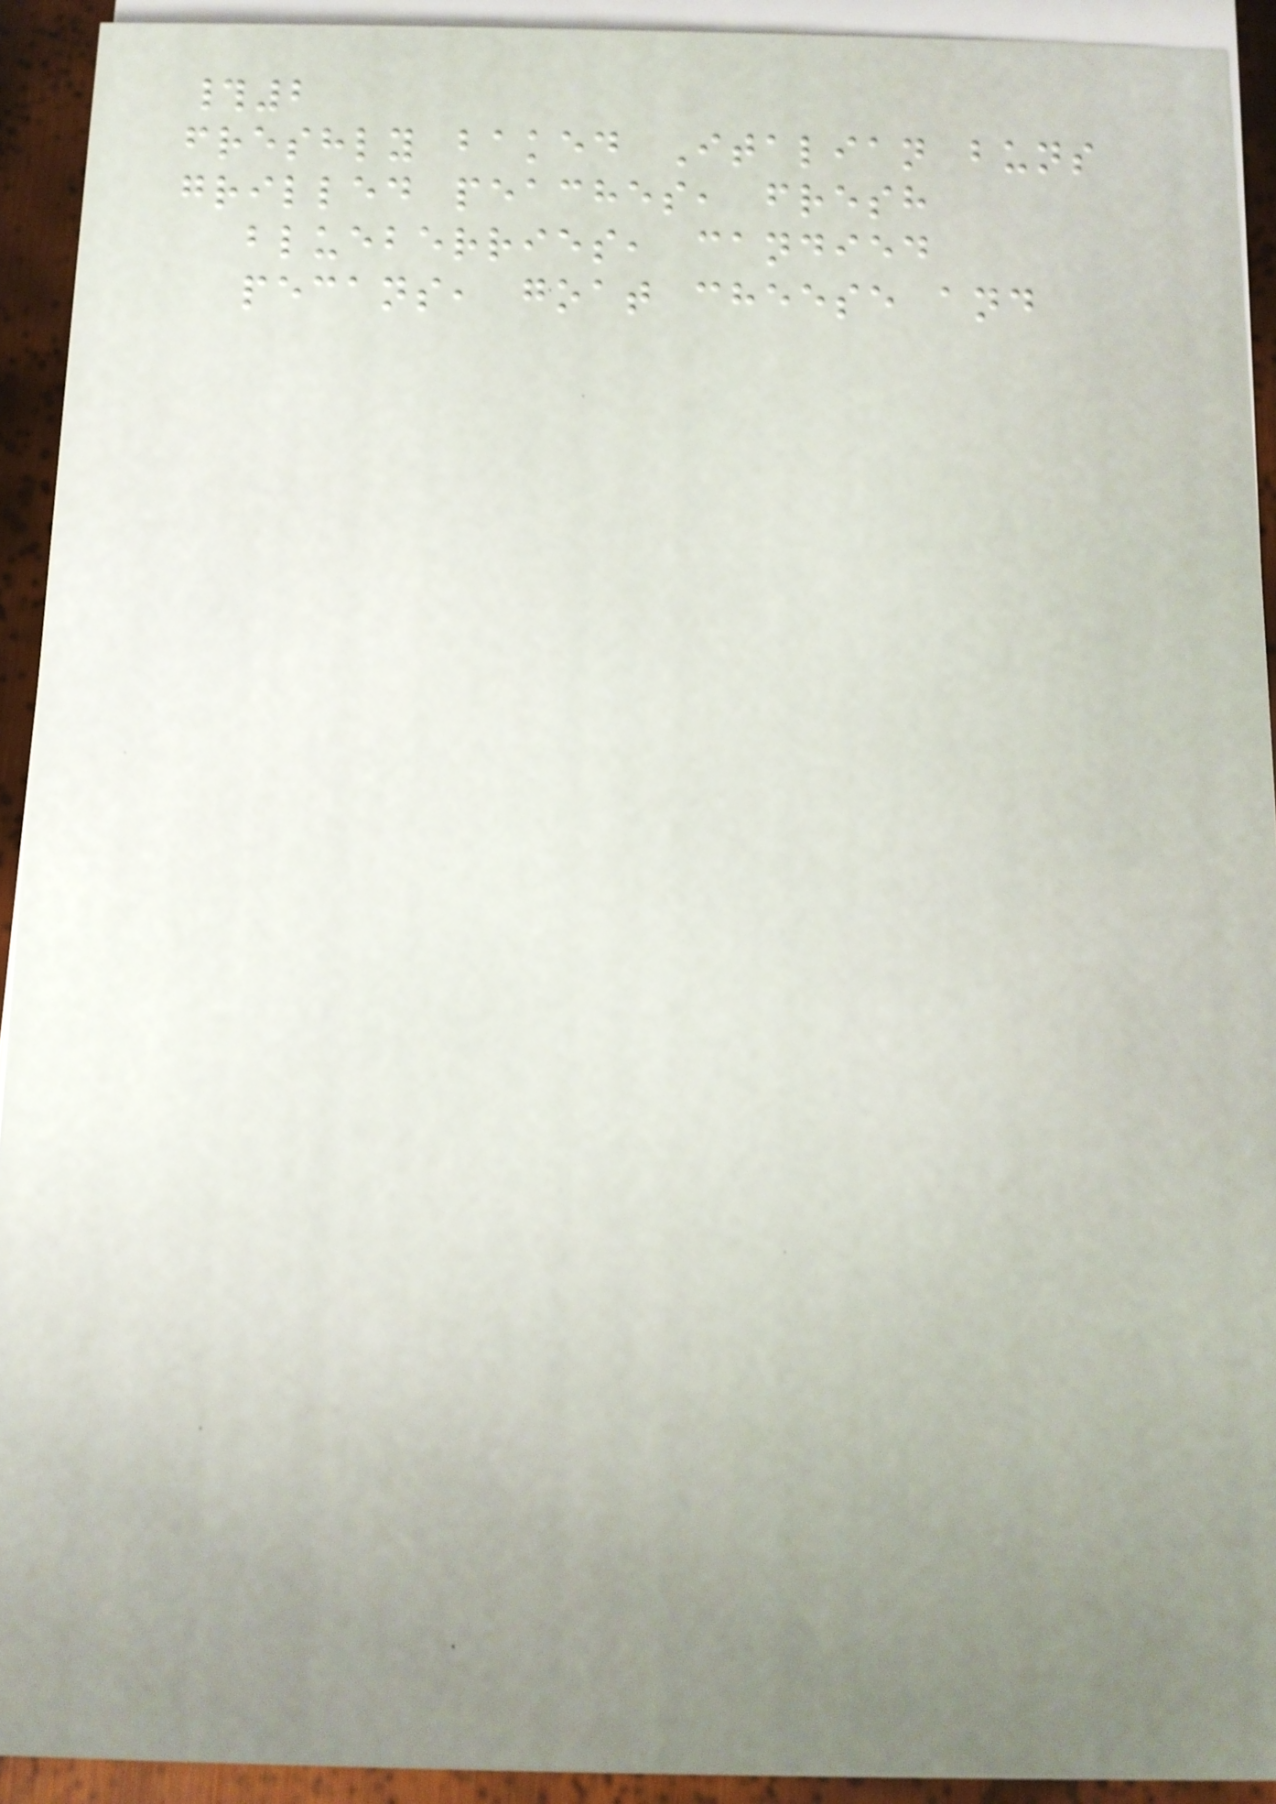#2
freshly baked Italian buns
grilled peaches, fresh
blueberries, candied
pecans, goat cheese and
